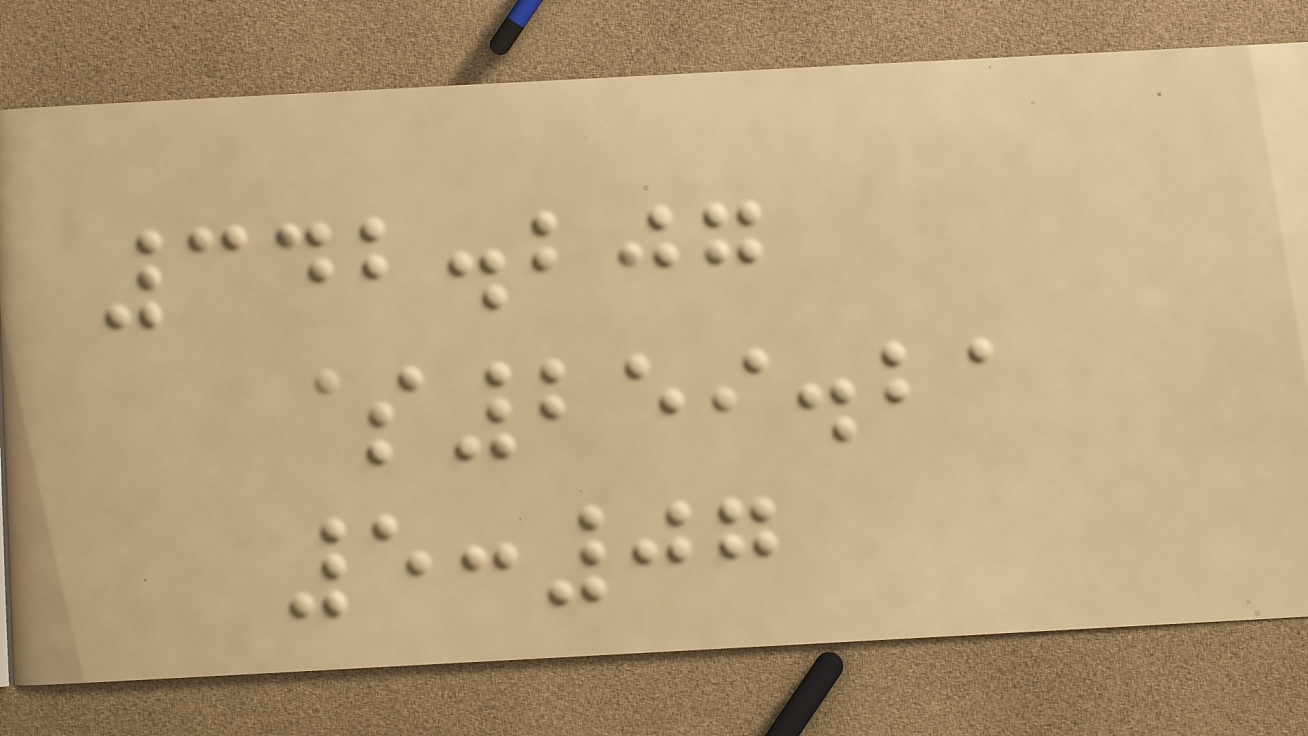342.207
$259.21
5:07
